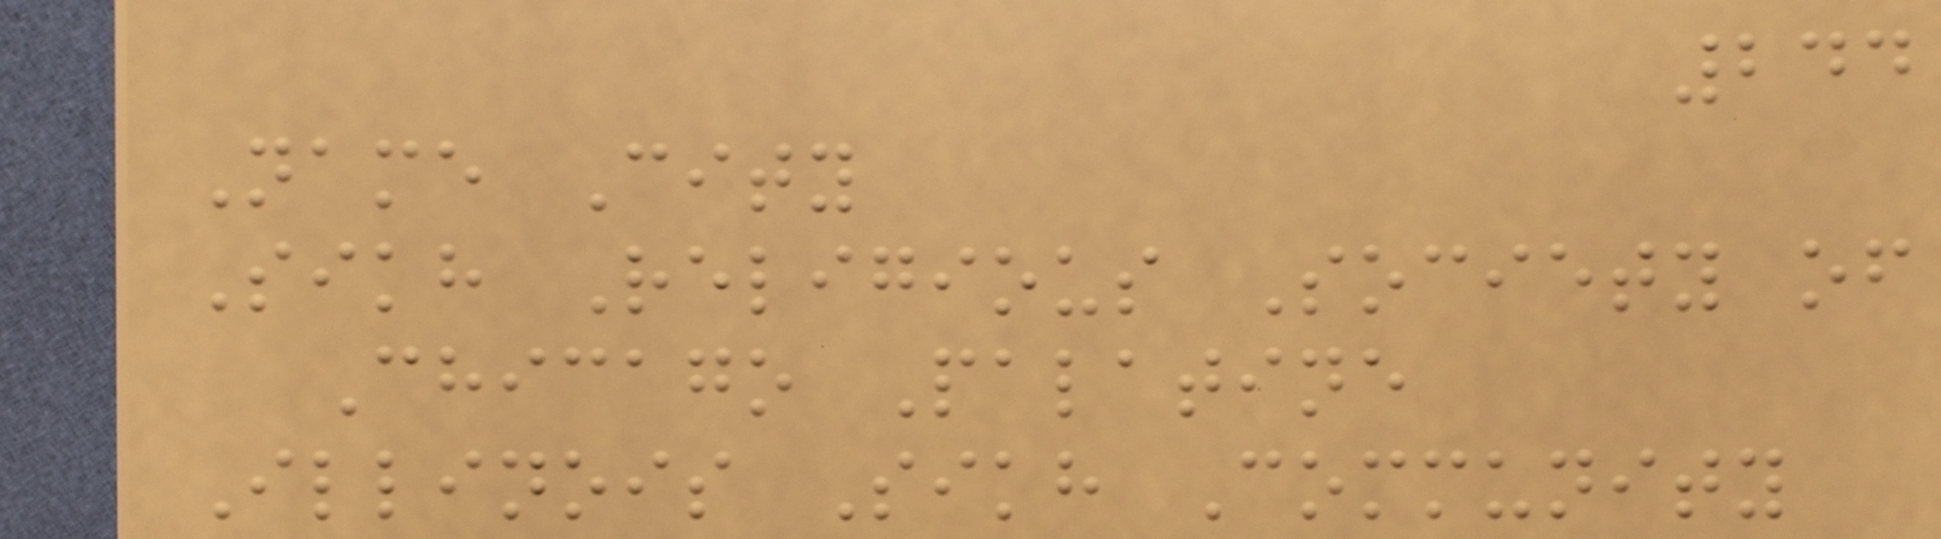244
Name City
Sikh Religious Society of
Chicago Palatine
Illinois Sikh Community
